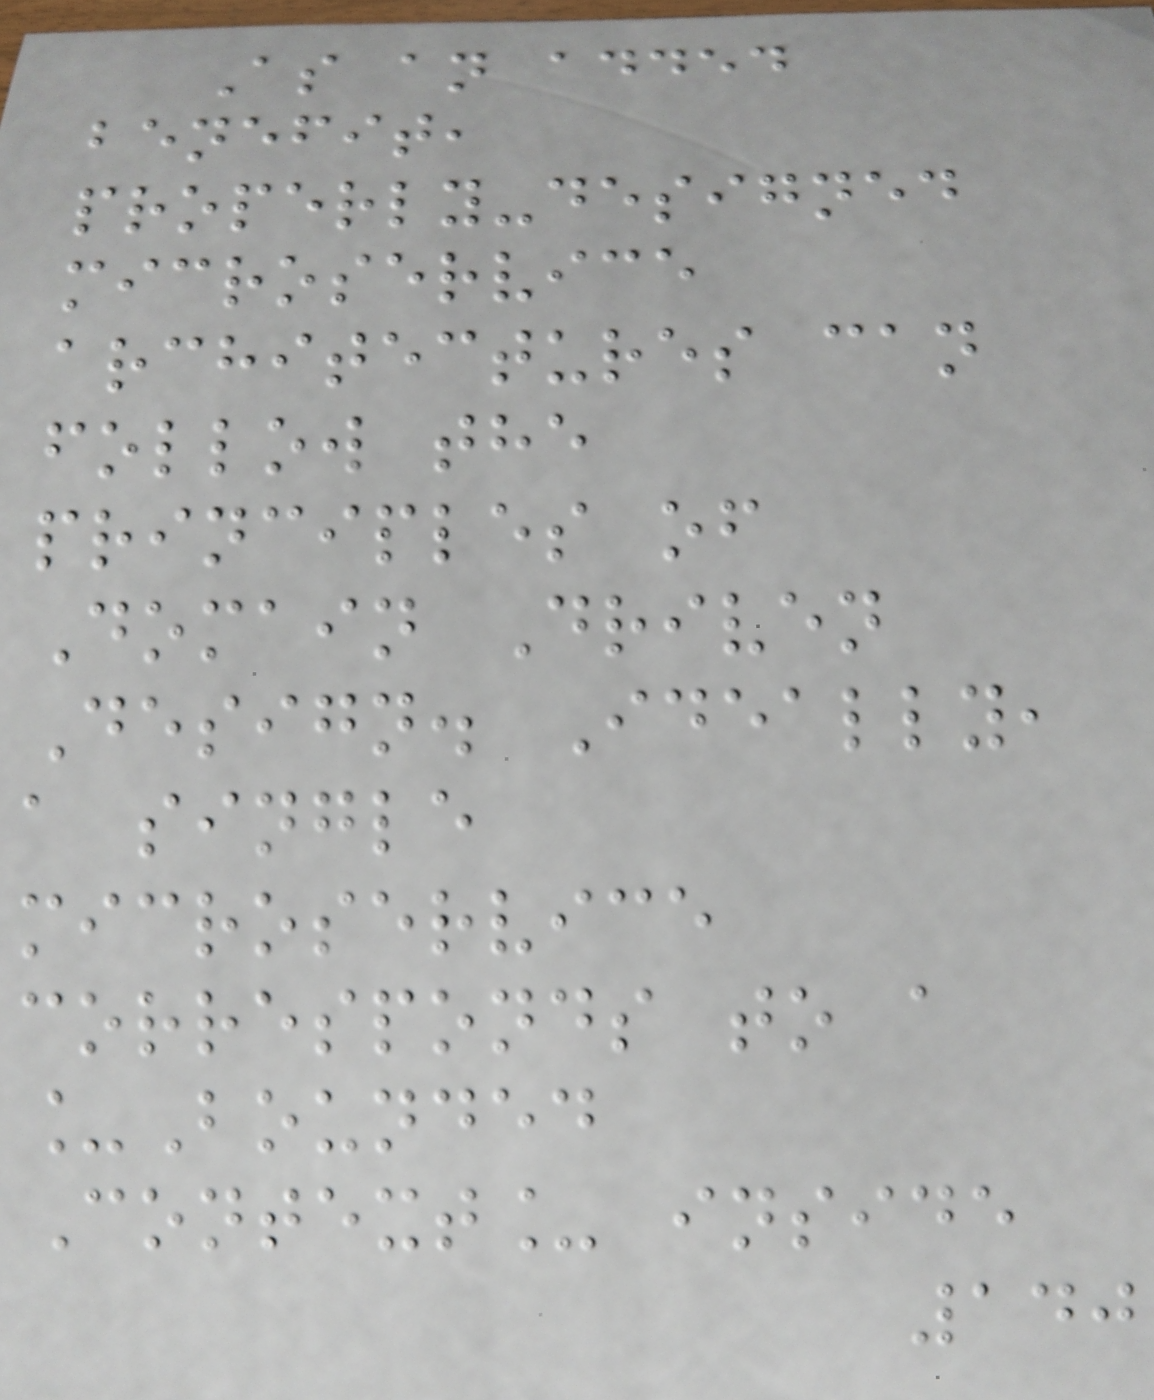As an added
benefit,
properly-designed
microservice
architectures can
follow the
principles of
Domain Driven
Design. Ideally,
a single
microservice
corresponds to a
_Bounded
Context_ inside
140
